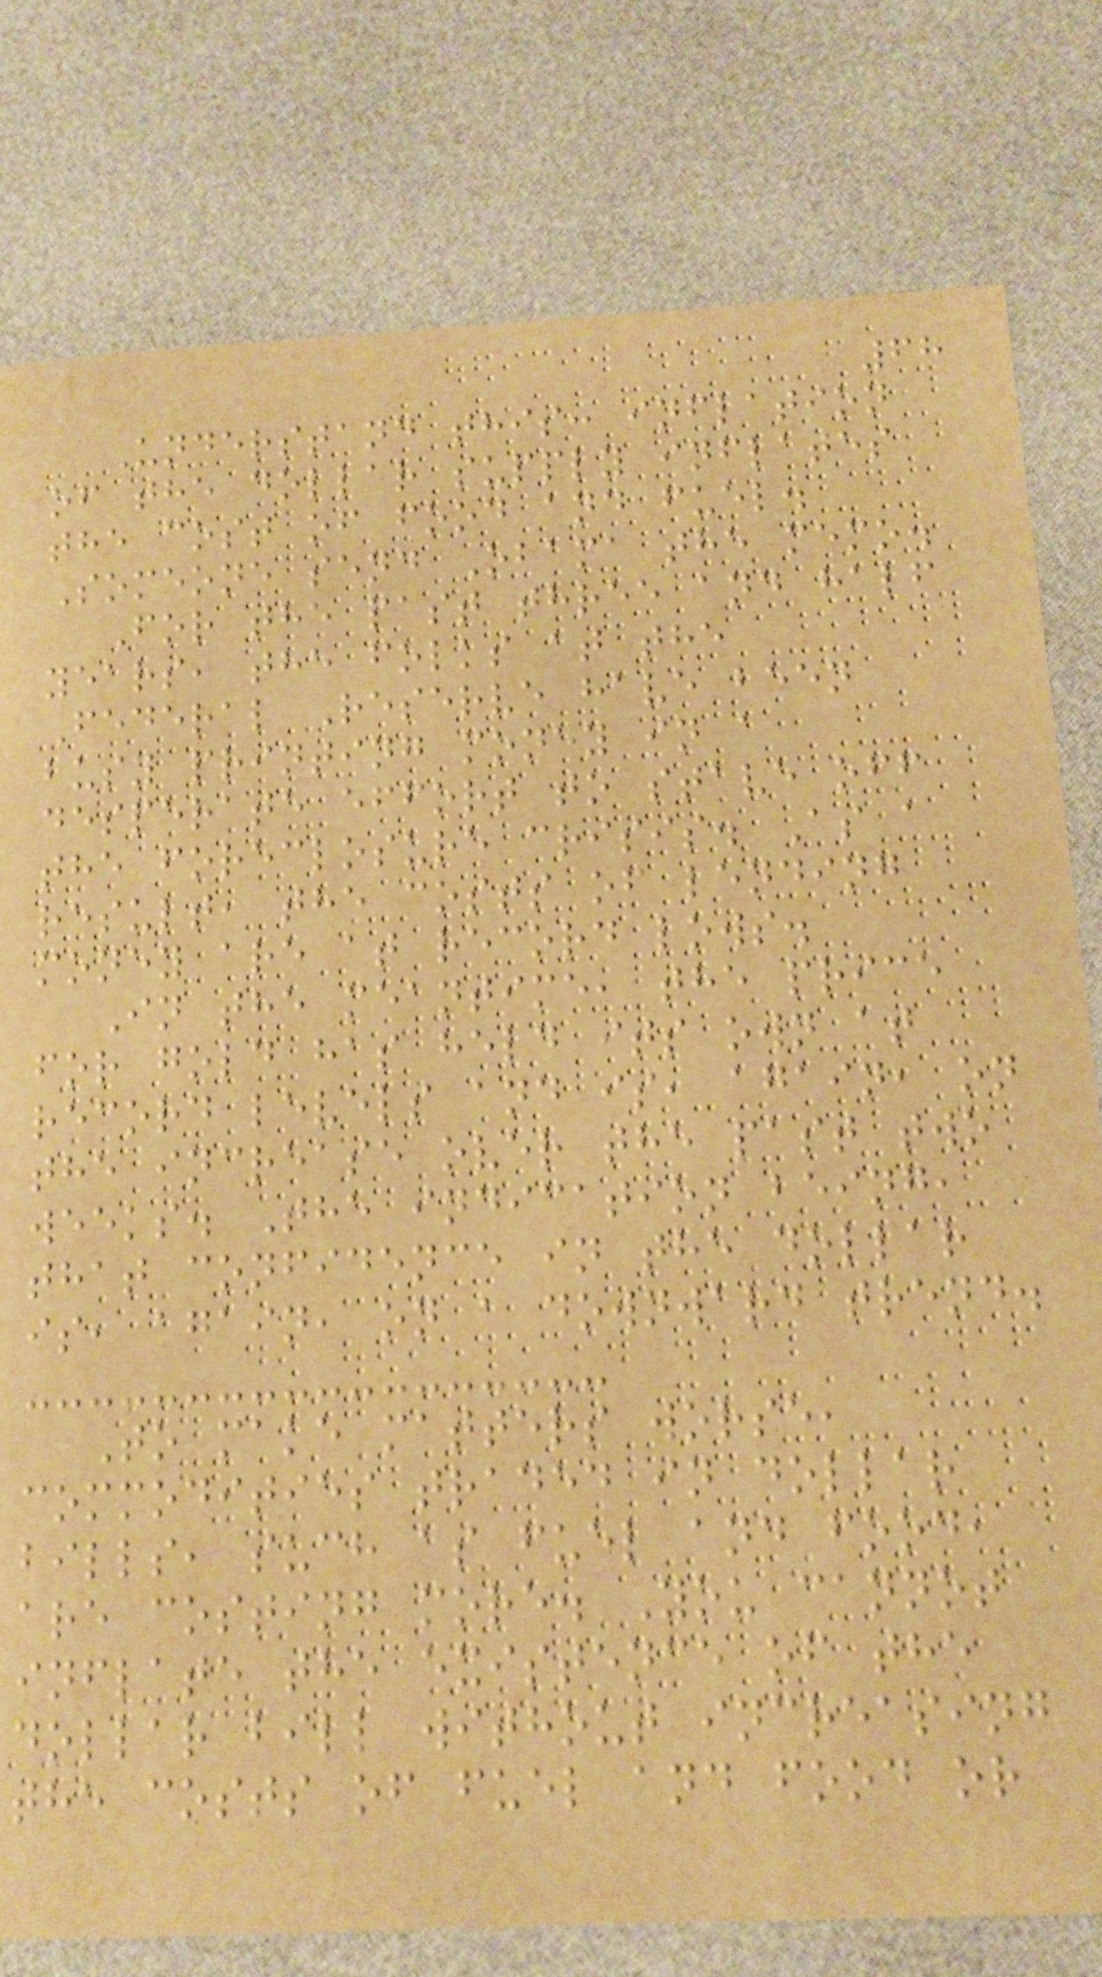68
Understand this: inflation
of the dollar supply inflates
the cost of food and fuel.
Someone send Obama the memo.
For the past three and half
years, the folks at the
Federal Reserve have been
busy printing money in a
desperate effort to stave off
the foreclosure crisis. As a
result, the costs of lending
money are at record lows.
In the meantime, the price
for gold has held its own at
record levels and is, again, on
the increase over the past two
weeks. The indication being,
that confidence in the dollar
is, again, on a downward trend.
To make matters worse,
commodities traded in dollar
bills, such as fuel and food,
are costing more. You cannot
inflate the existence of the
dollar bill without increasing
the costs of fuel and food or
